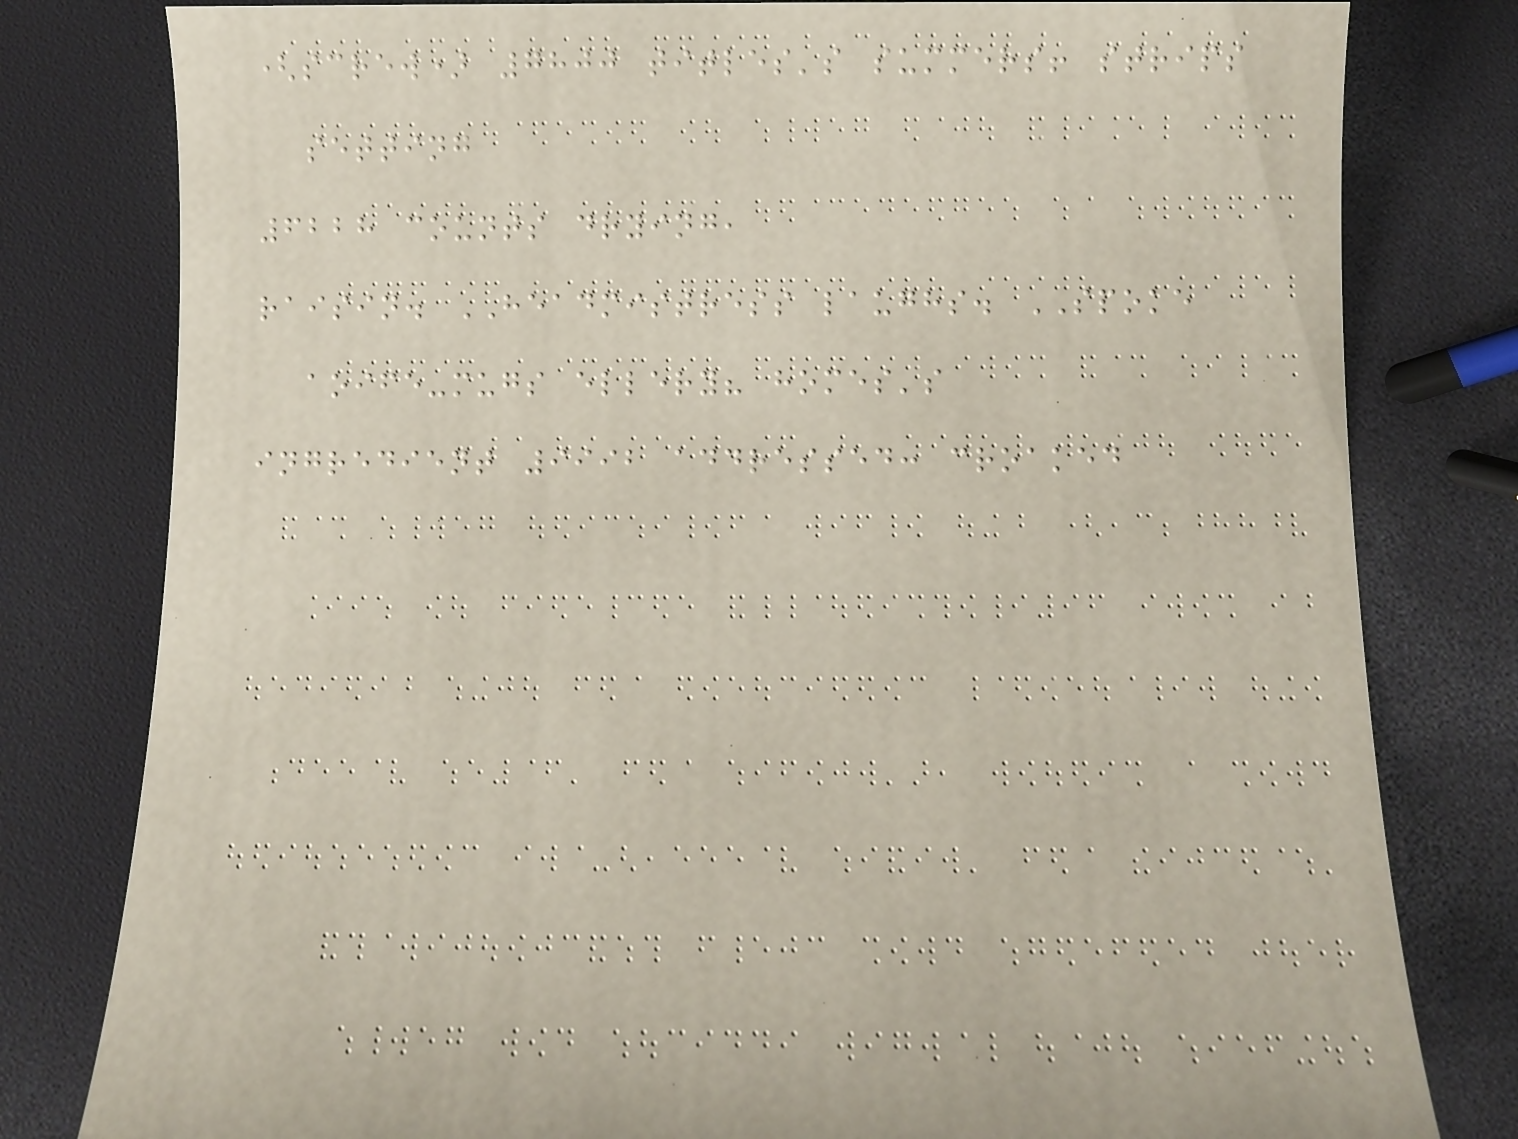(screw) 7800 titles's summers! strips
setting
6228 counts drying,
raisin. HEADMISTRESS laughs. SPOKE
aoife-mugs ellery? homes's
ingredient 9992 addressed: croaked
